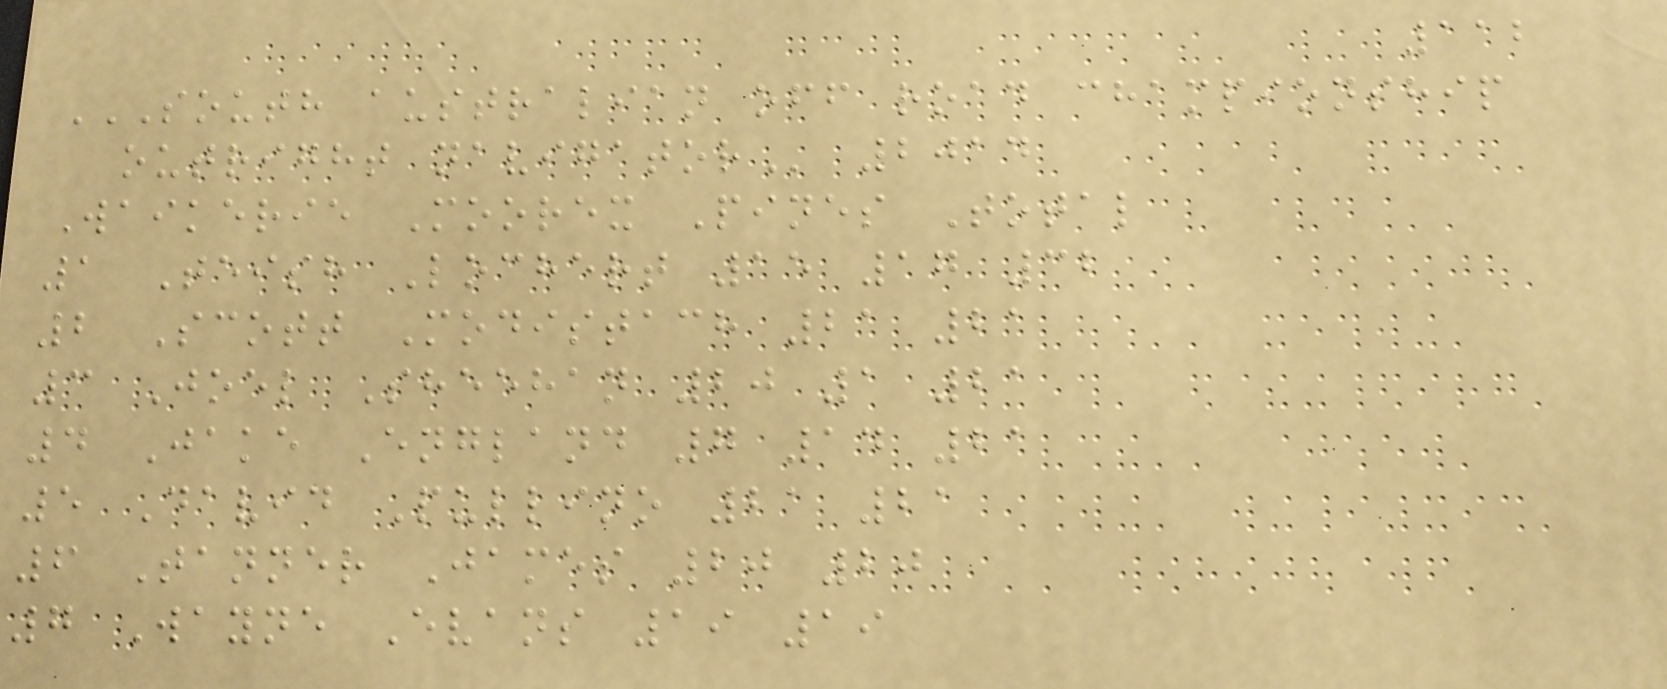112
SOUTH AUSTRALIAN OFF ROAD CHAMPIONSHIP
OUTRIGHT NAVIGATOR 2014
Waikerie Moorex Pines Total
1 Teish Lochert 15 17 32
2 Scott Modistach 21 21
3 Joel Sheehan 20 1 21
4 Jake England 7 14 21
5 David Pullino 21 21
6 Tanner James 20 20
7 Wayne Evans 19 19
